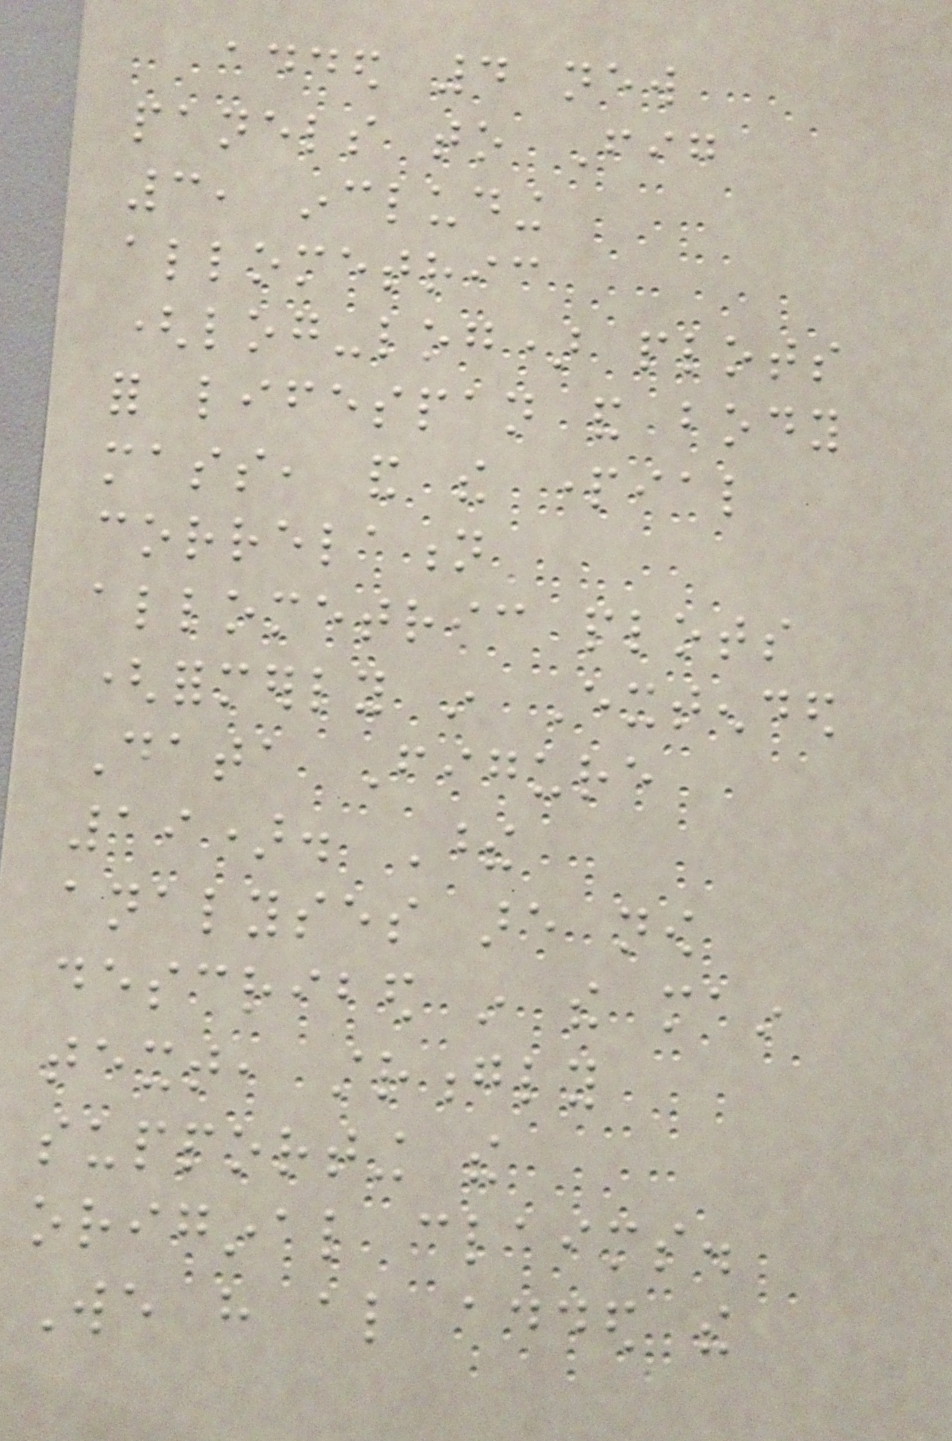added 4 new
panels to Fig
3, including
allometric
(log-log) plots
for lifespan and body
mass, and the partial
correlation
allometric plots
(formerly in Extended
Data Figure
19). These
analyses are now
described in the main
text, strongly
supporting the
original claims.
We have also added the
